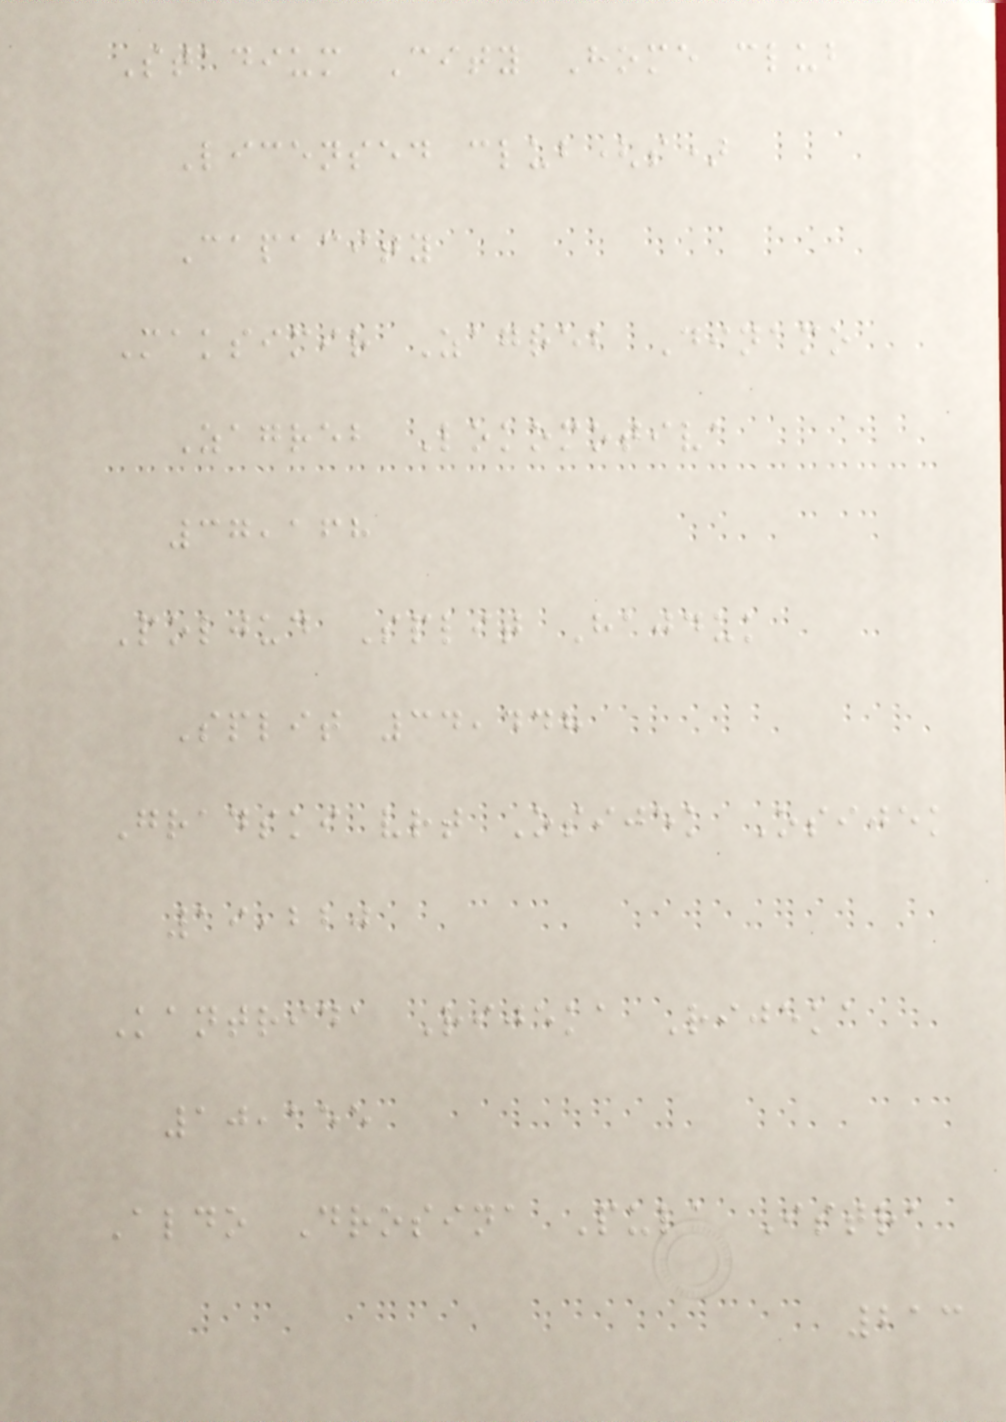Stadium City Home club
Licensed club(s)
Capacity
Maksimir Zagreb Dinamo
Zagreb Lokomotiva
37,168
Poljud Split Hajduk
Split 34,448
Gradski vrt Osijek Osijek
19,220
Kantrida Rijeka Rijeka
10,155
Aldo Drosina Pula Istra
213
